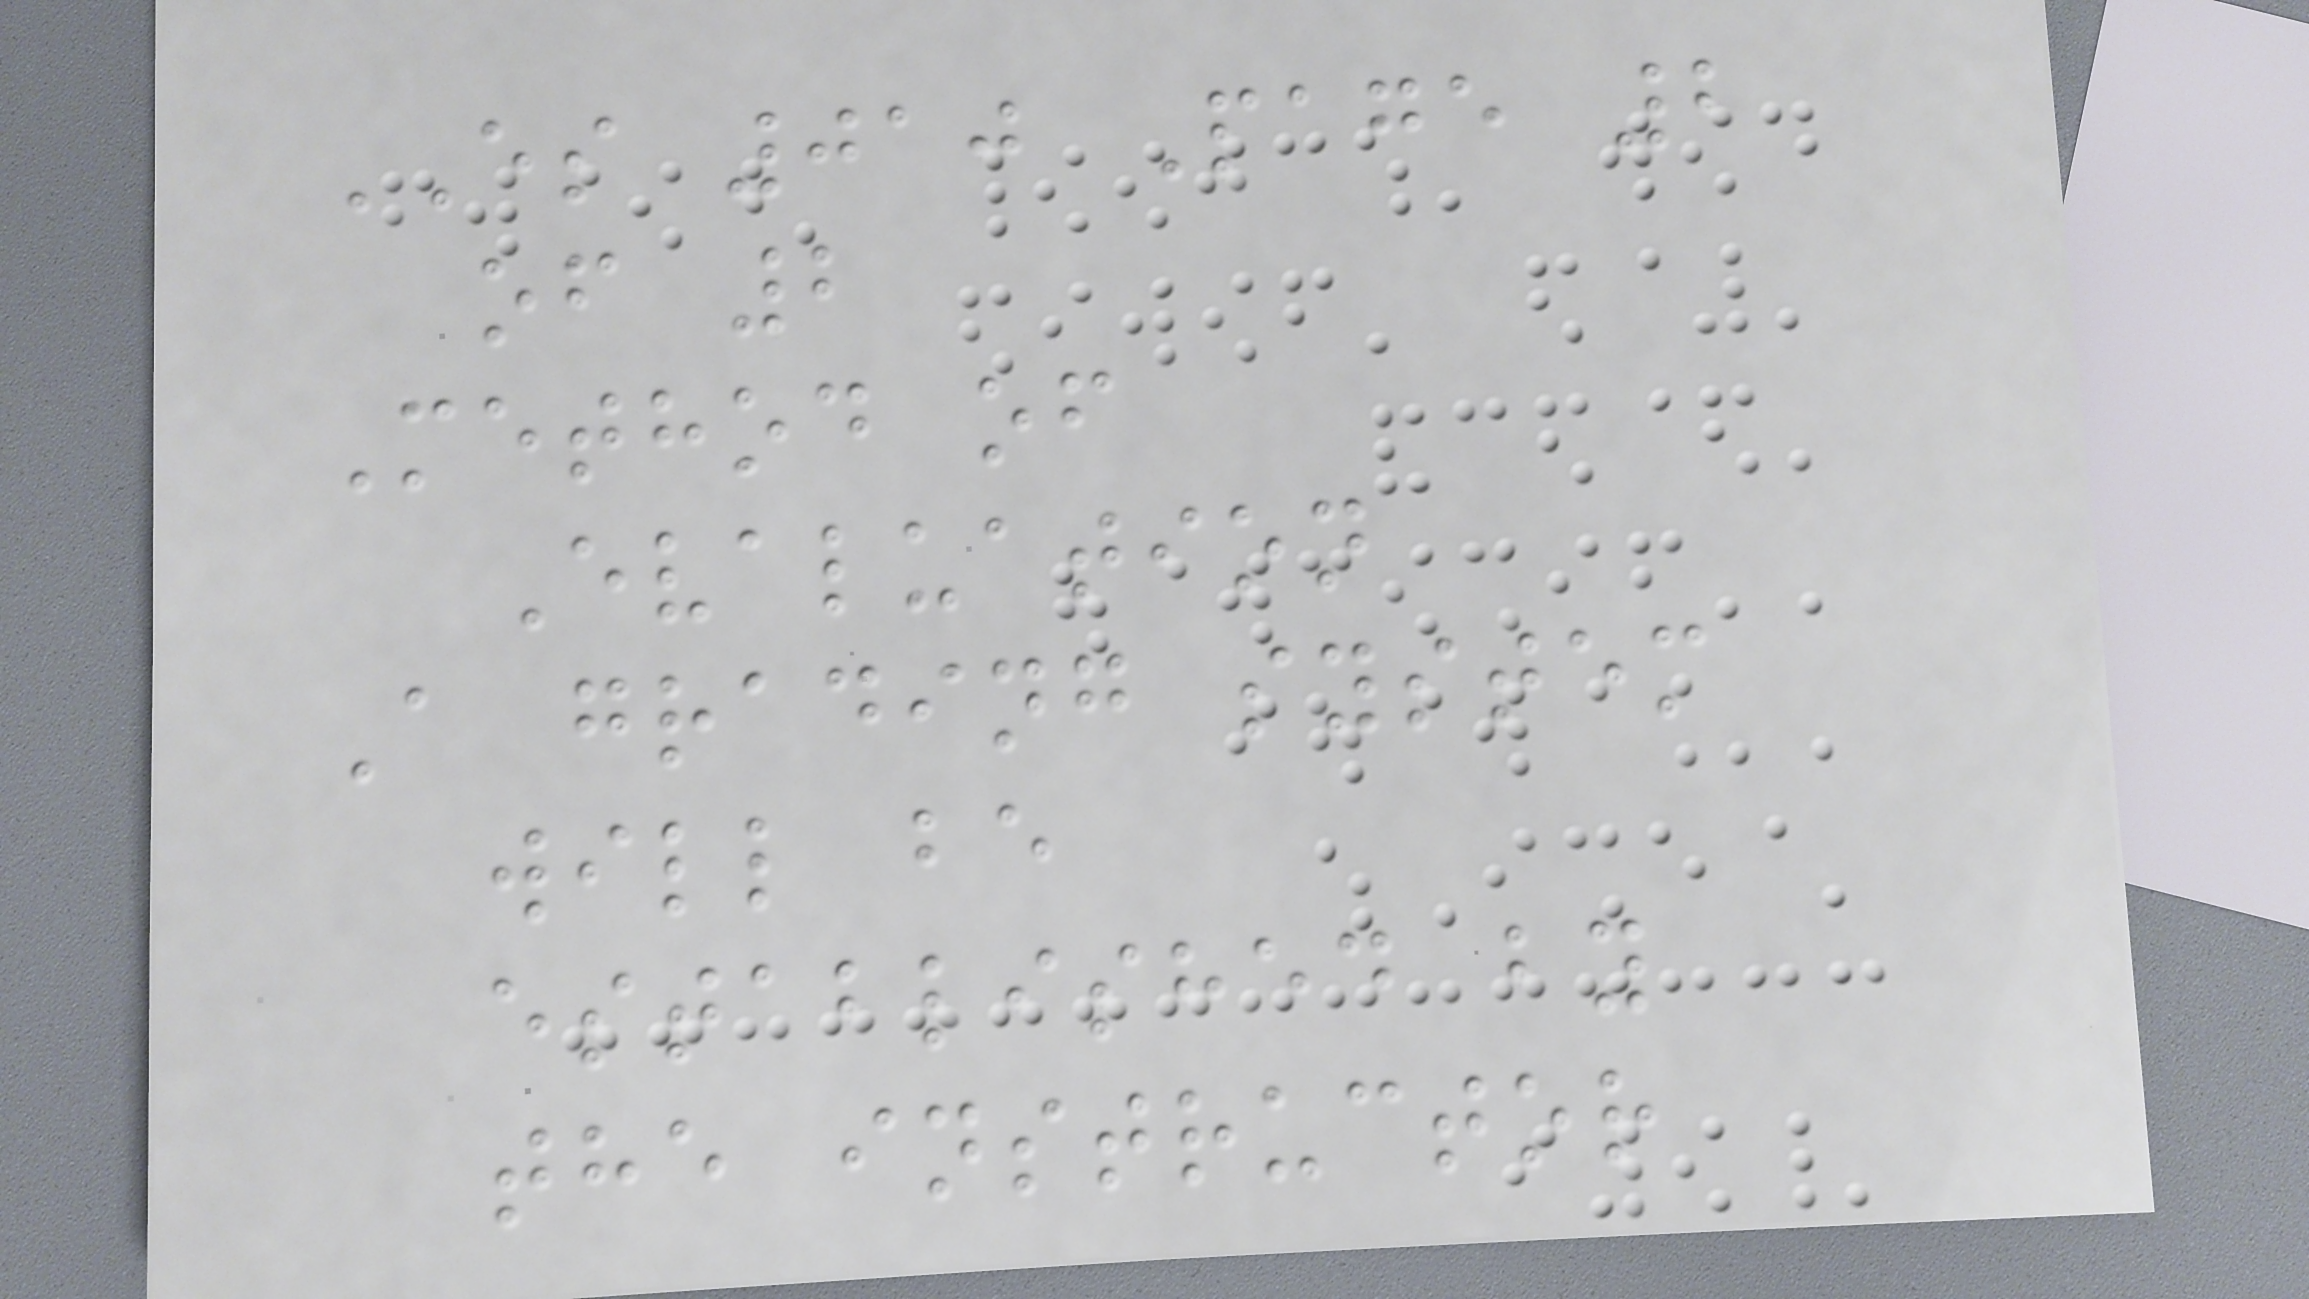ES 010 Page 2
of 2
Method of
Evaluation
A grading system
will be
established by
the instructor
